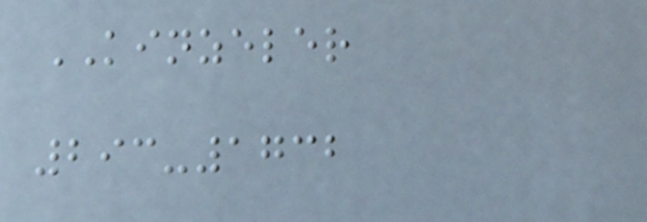KINZELER
293-1732
